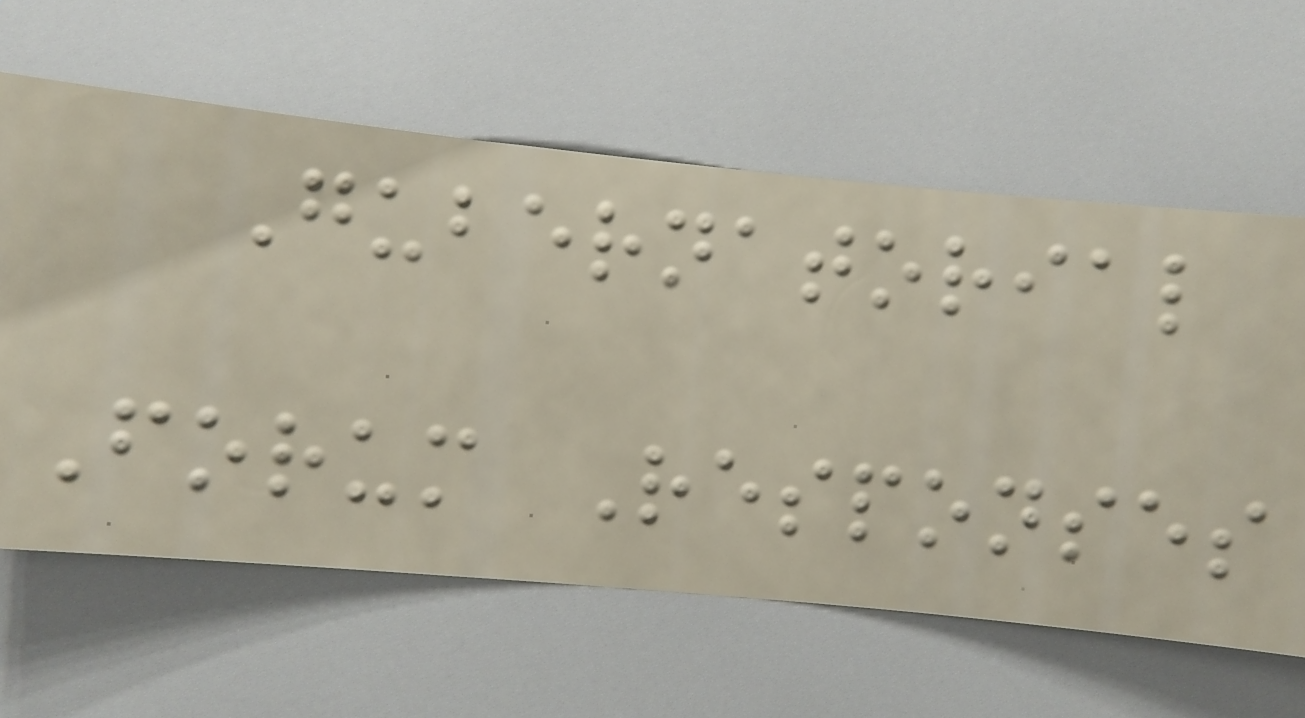Gubernatorial
Forum Responses
